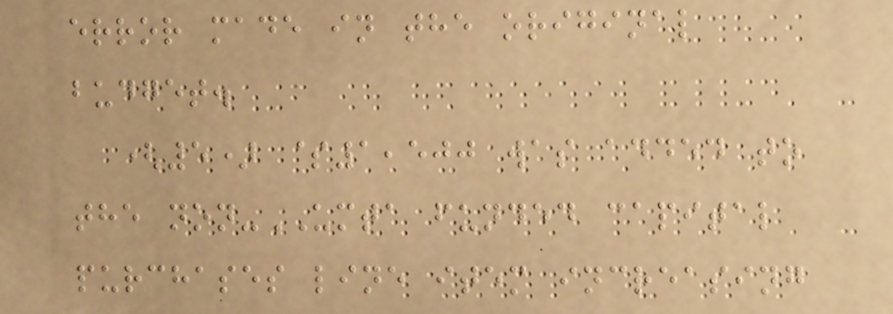error made in the original
budget.
(5) $1,500 was added to
the non-UMTA funded capital
purchases line item increasing
